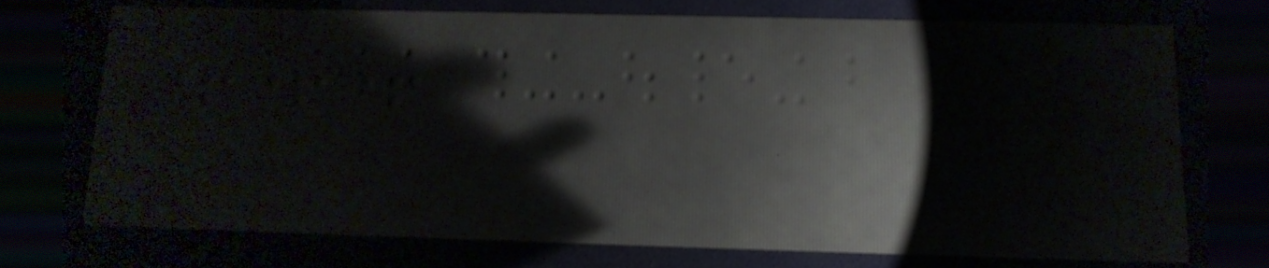+++
